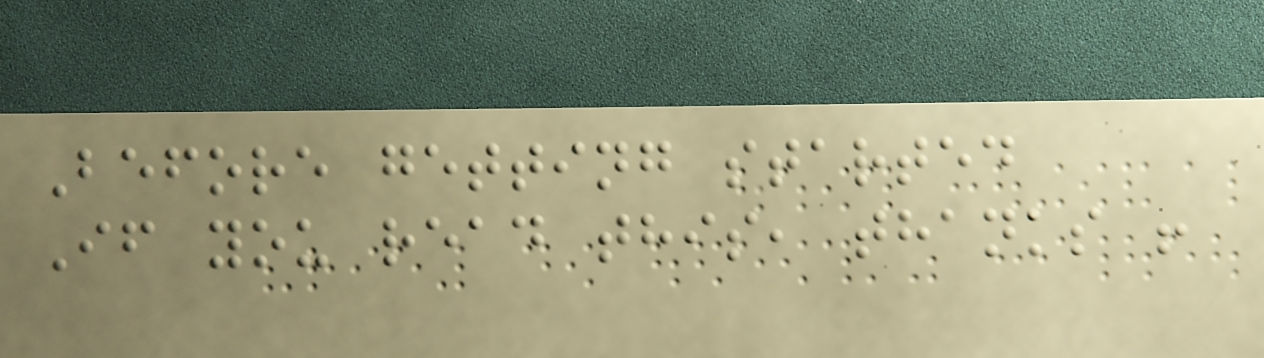Before getting started
If you read this, thanks !
